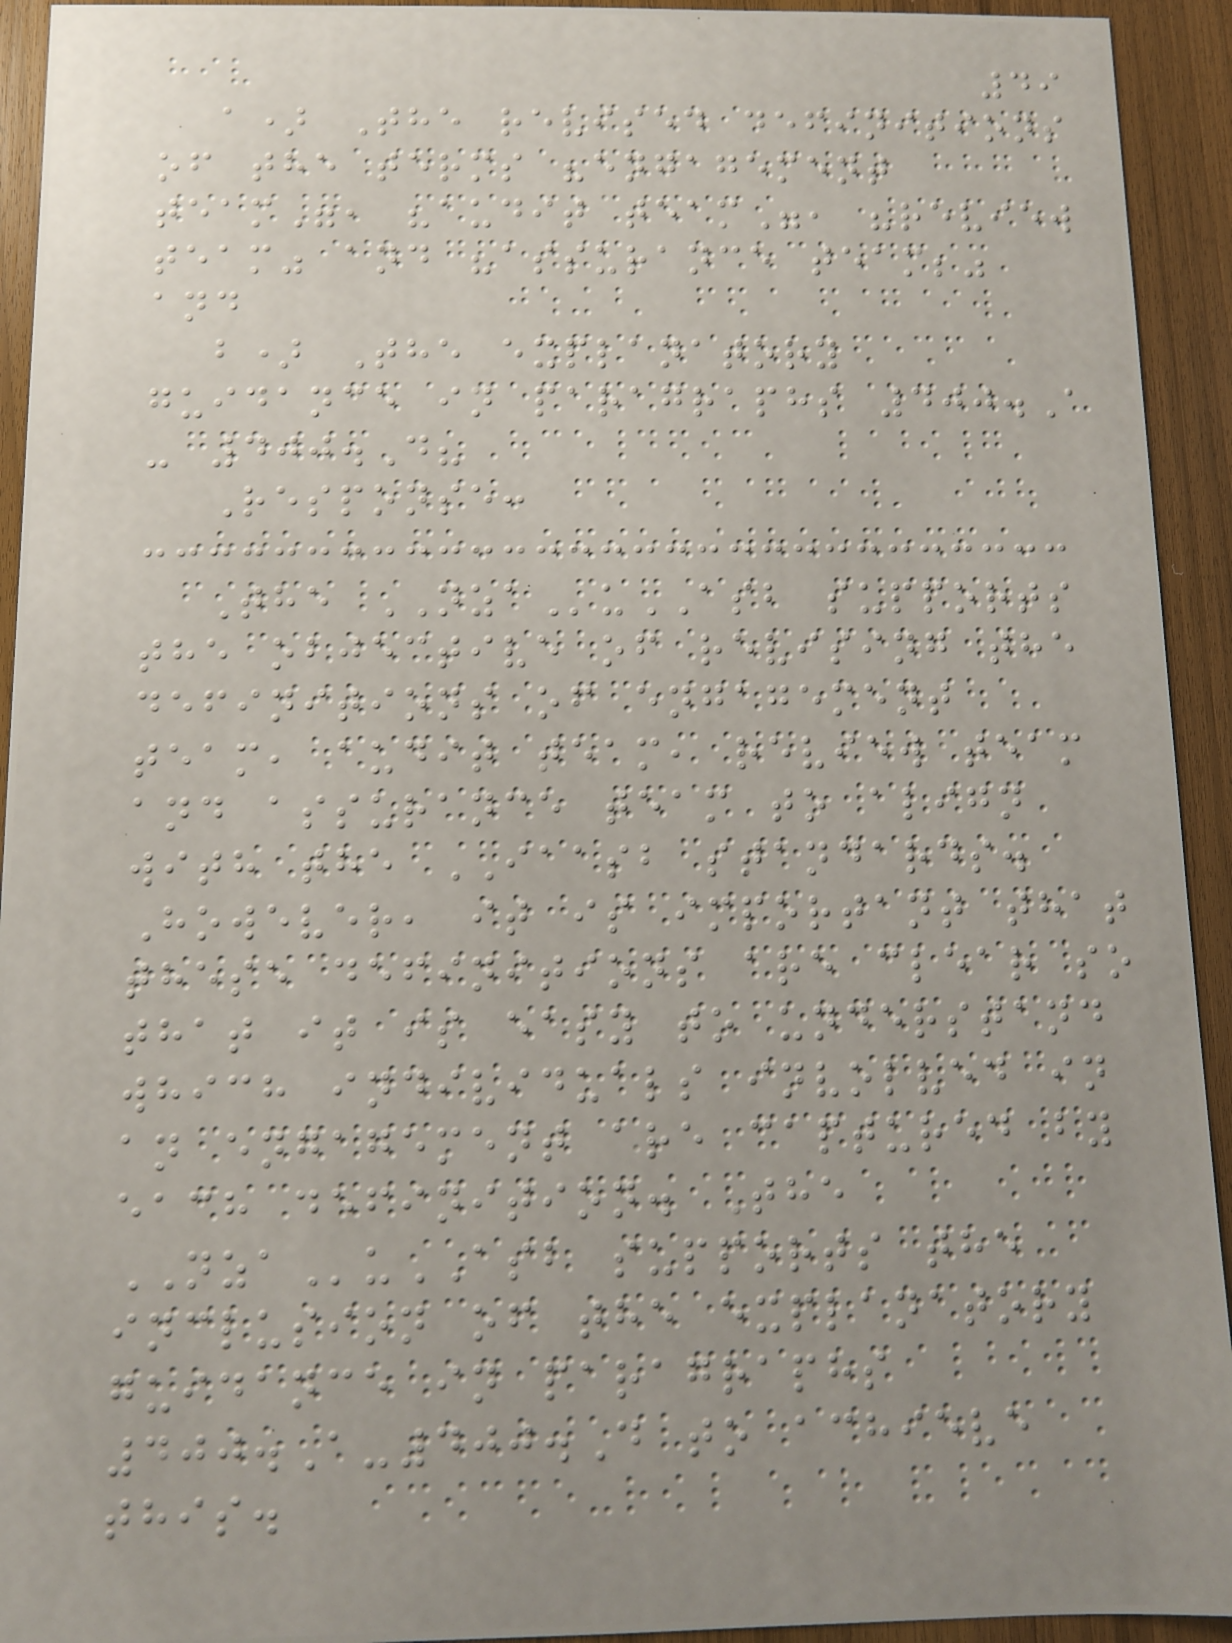49
a) The revised definitions
of the terms "engagement
team", "audit team", "review
team" and "assurance team;"
and
b) The explanatory
guidance in paragraphs 400.A
- 400.D?
Response:
The NZAuASB supports
the objective of revising the
definitions of engagement
team, audit team, review team
and assurance team to align
with the IAASB standards.
However, it is important that
these definitions are clear so
that it is easy to understand
which individuals involved in
an engagement are captured by
each definition. The
NZAuASB supports the
inclusion of the explanatory
guidance in paragraphs
400.A-400.D to achieve
this.
